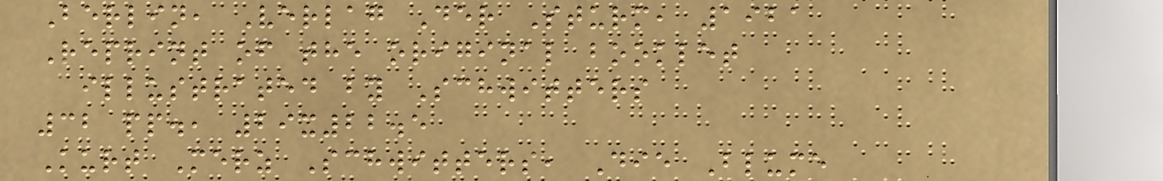Berlin, Verlag Der Sturm, 1921
Reprint of the original booklet
illustrated by Schwitters
32 pp., 29x22.5
Kurt Merz Schwitters, Die Blume
